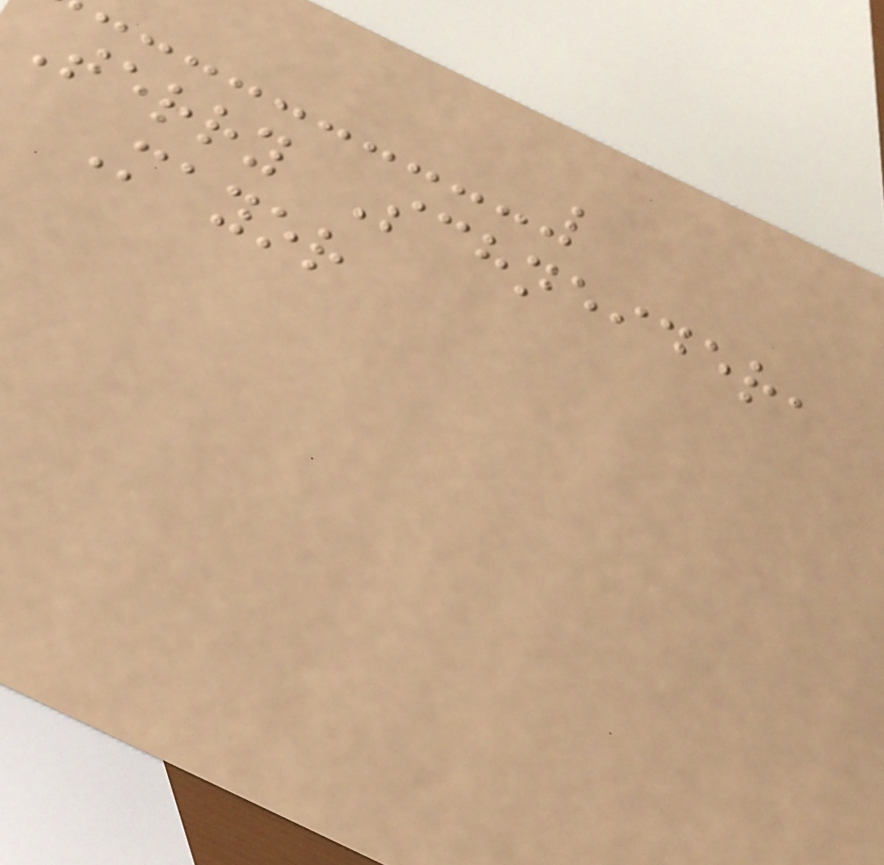Terry Schneider,
Mayor
